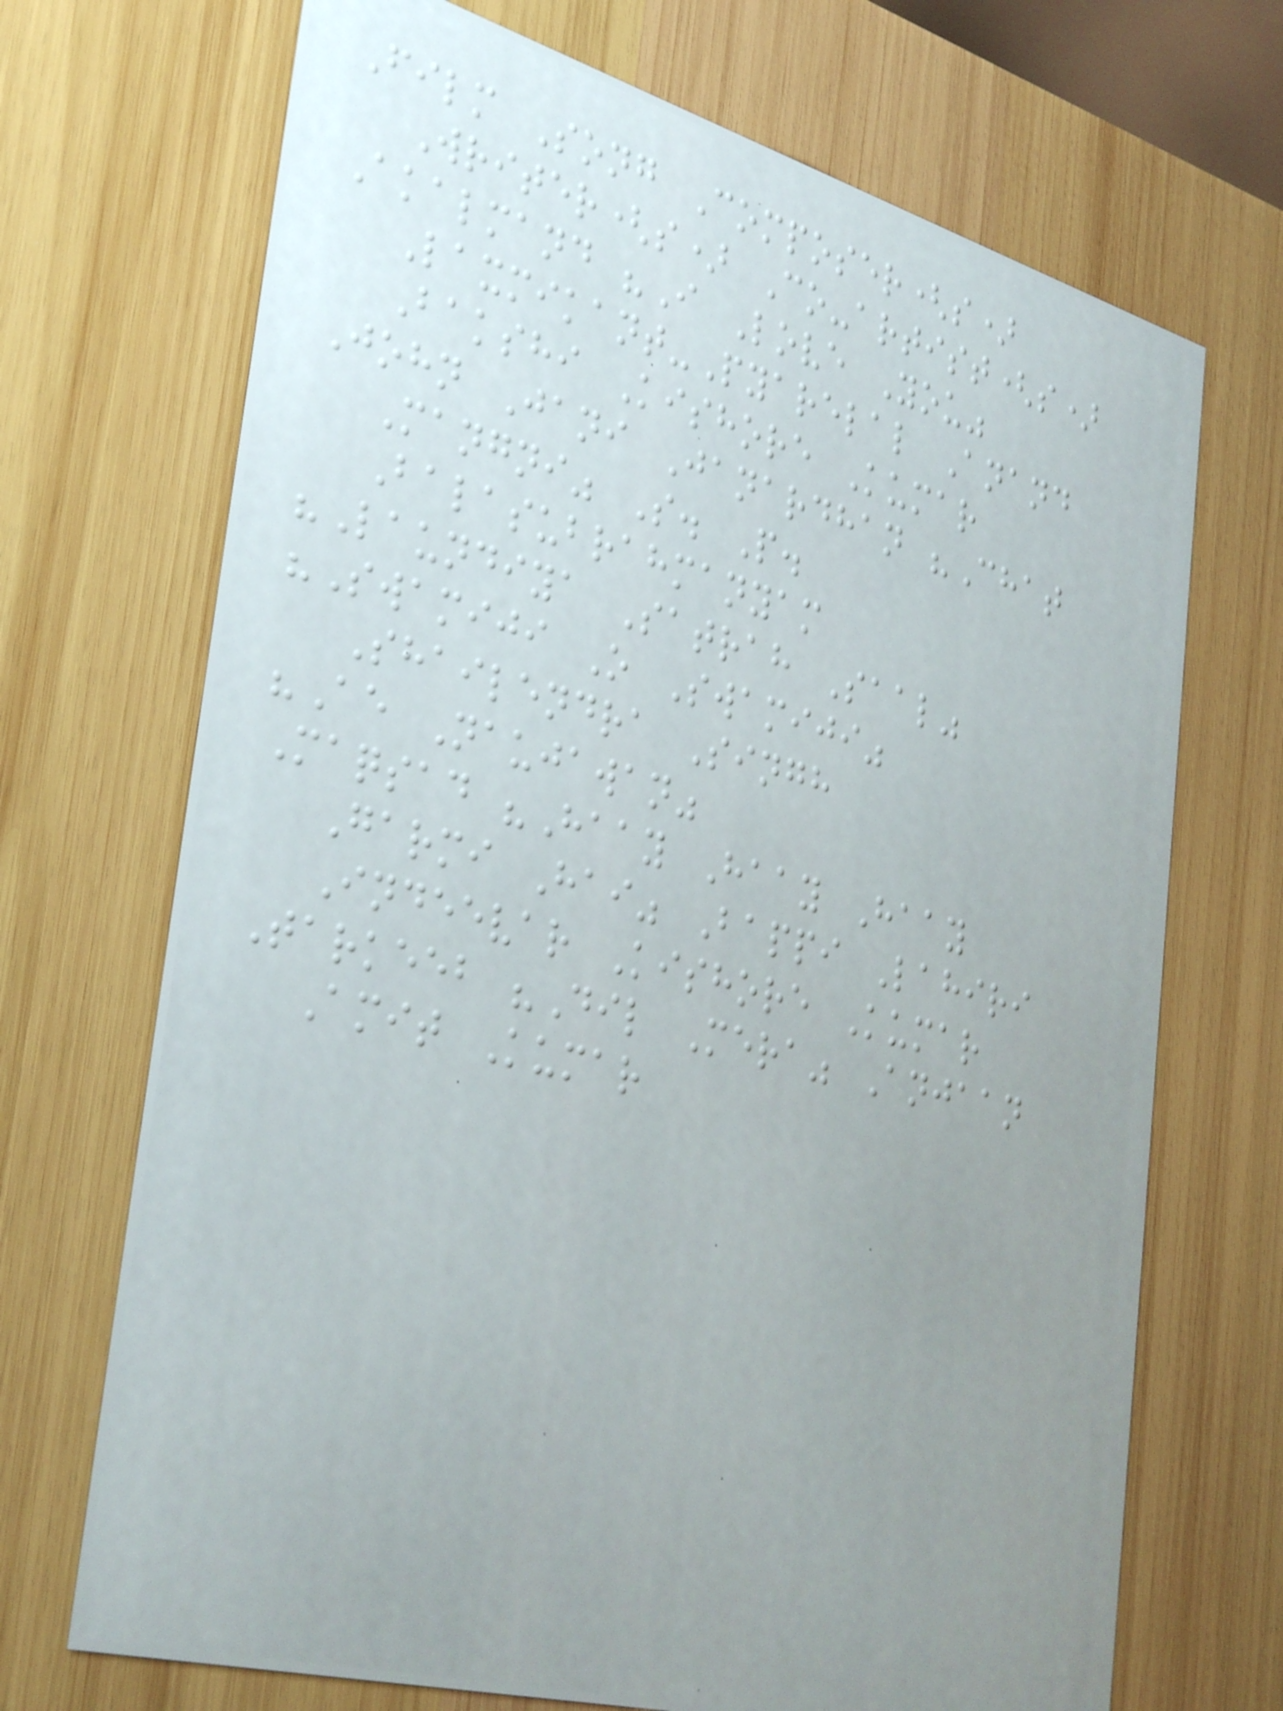Film Song Composer(s)
Writer(s) Co-artist(s)
Akalmand "I Love You"
Laxmikant-Pyarelal Anand
Bakshi Kishore Kumar
John Jani Janardhan "Chat
Mangni" S. P.
Balasubrahmanyam
"Laundiya Satrah Saal"
"Swamiji O Swamiji"
Shailendra Singh
"Ae Naujawan"
Maqsad "Haay Haay Haay
Garmi Hai" Bappi Lahiri
Indeevar Kishore Kumar
Tarkeeb "Dil Mera" Anjaan
Amit Kumar
